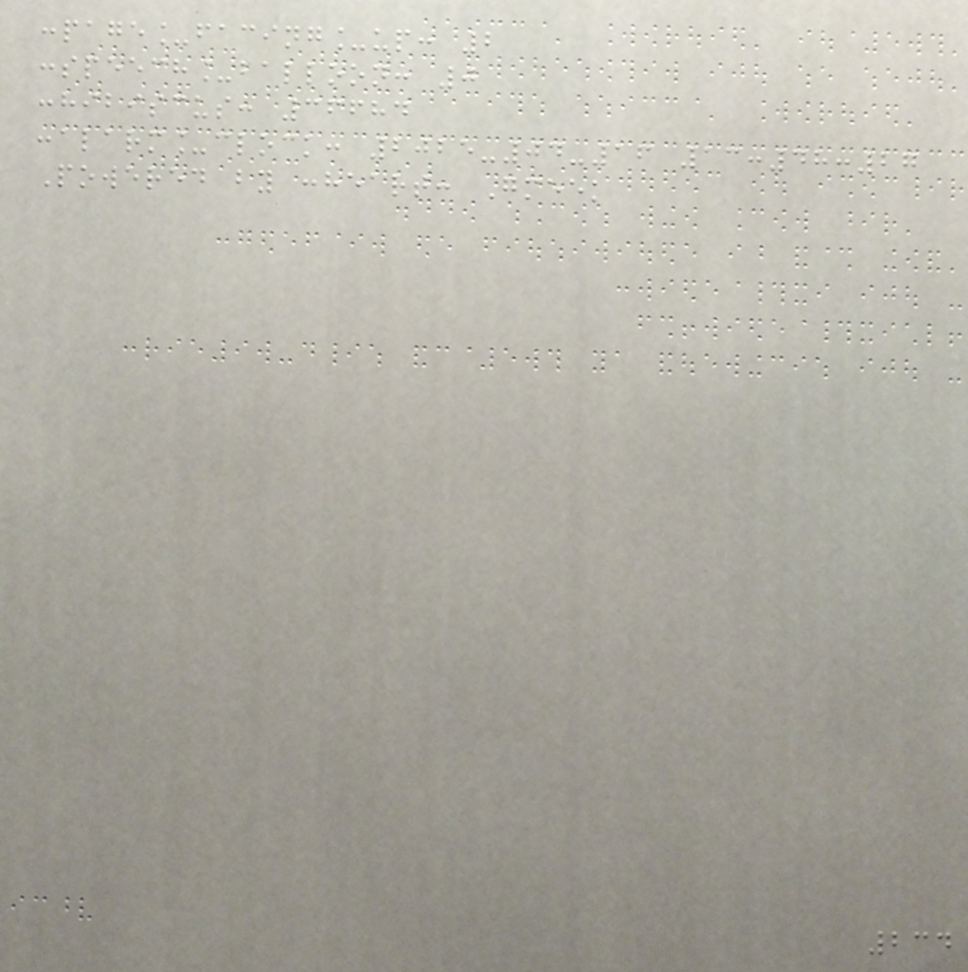:page_facing_up: 2
:speech_balloon: 0
:hibiscus: 36684
:alarm_clock: 2025-04-16 13:48:27
Powered by :heart: Gmeek
234
